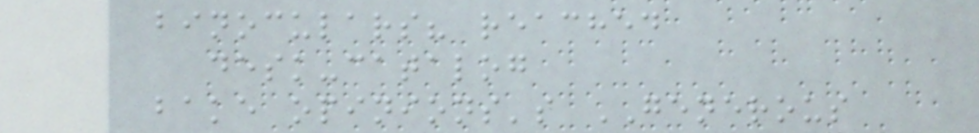binoculars? reached
desk-catalog
bake opinions's GENEROUS
